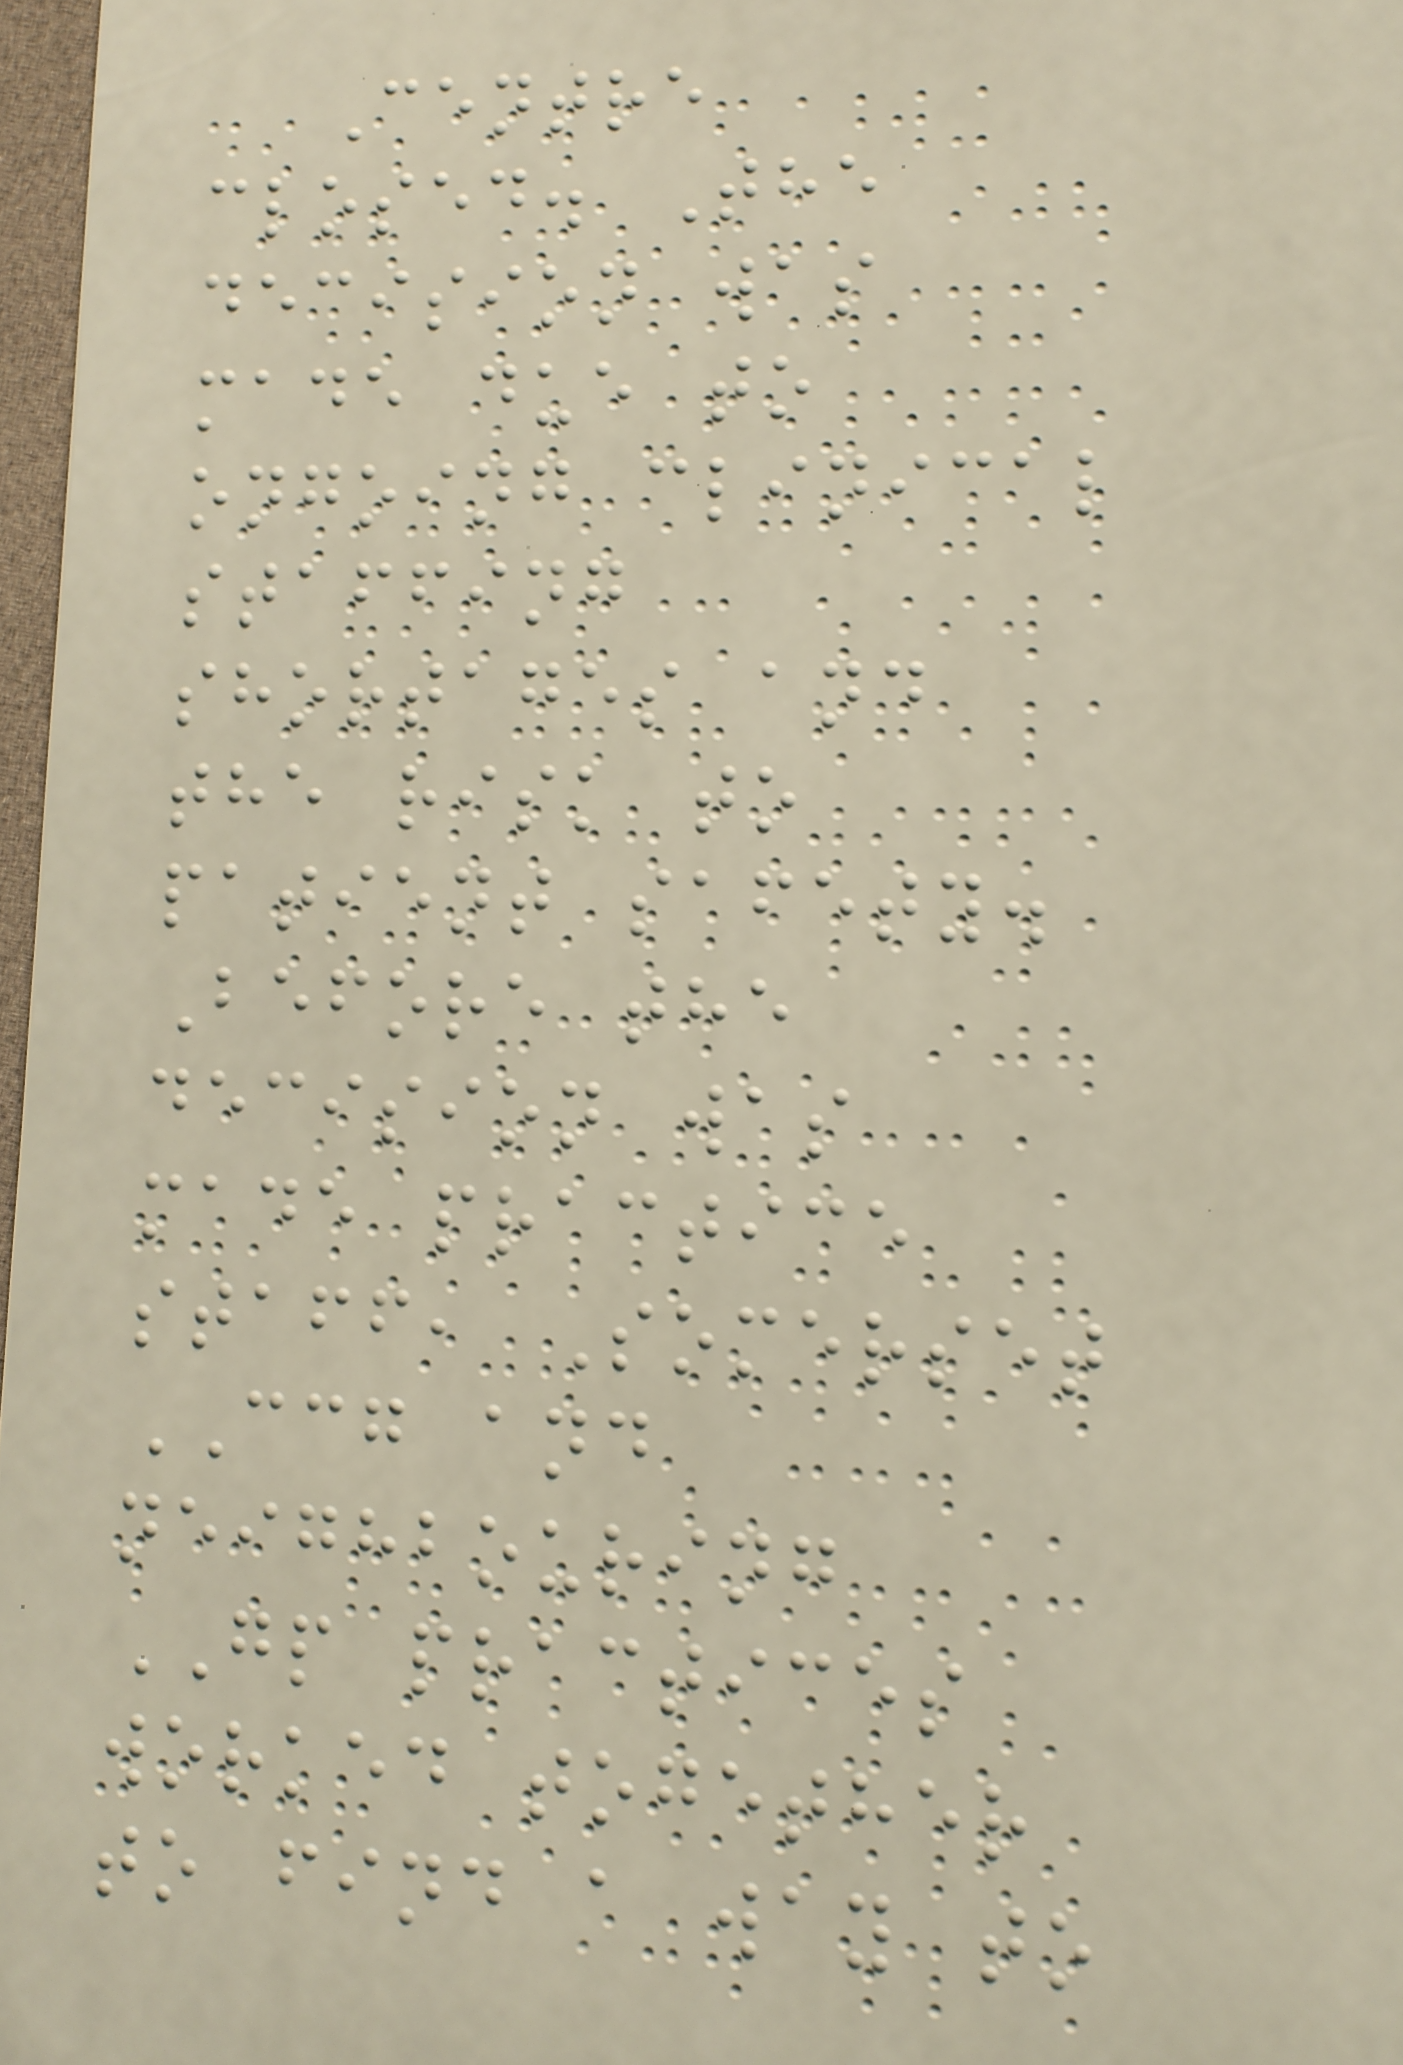Centre
closed. The
decision was
made due to
ongoing clinical
staffing
shortages and
the risk to
patient safety.
Before the
decision was
made practice
staff, Somerset
CCG and
neighbouring
GP practices
worked together
to find a way to
